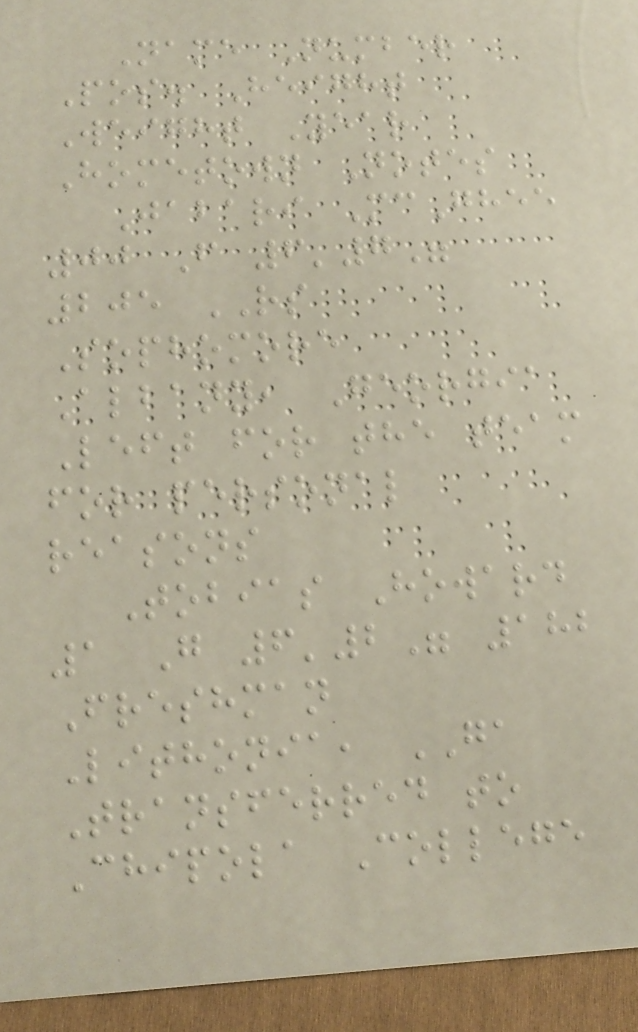Name Number
Pos. Height
Weight Year
Hometown Notes
Jabari McGhee
00 F 6'7"
205 RS
Sophomore
Albany, Georgia
Left for the team
for personal
reasons
Tobias Howard
1 G 6'2" 182
Freshman
Lithonia, GA
Transferred to
Chipola College
